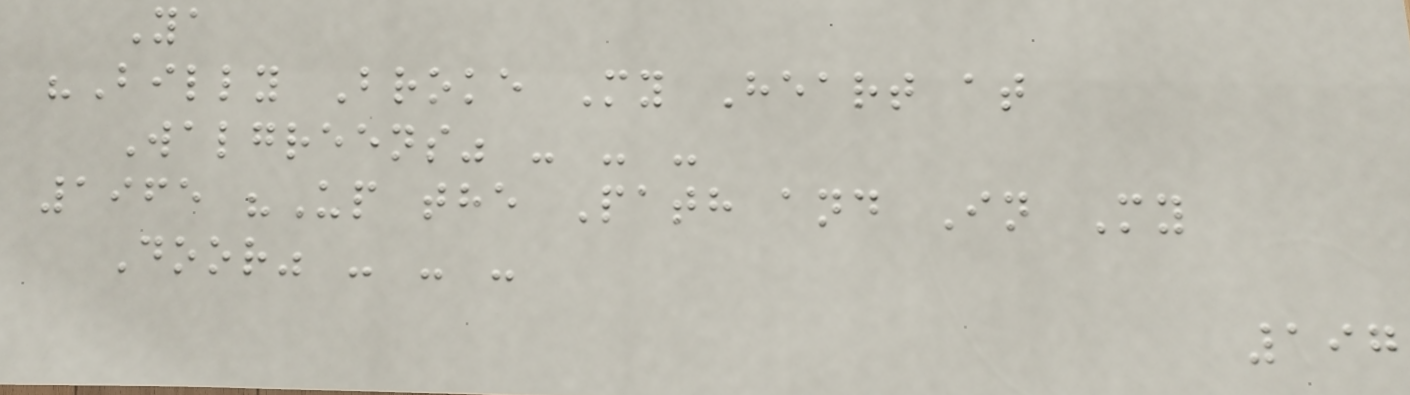Ya
"Billy Broke My Heart at
Walgreens" - - -
1965 "Up the Path and In My
Door" - - -
197
